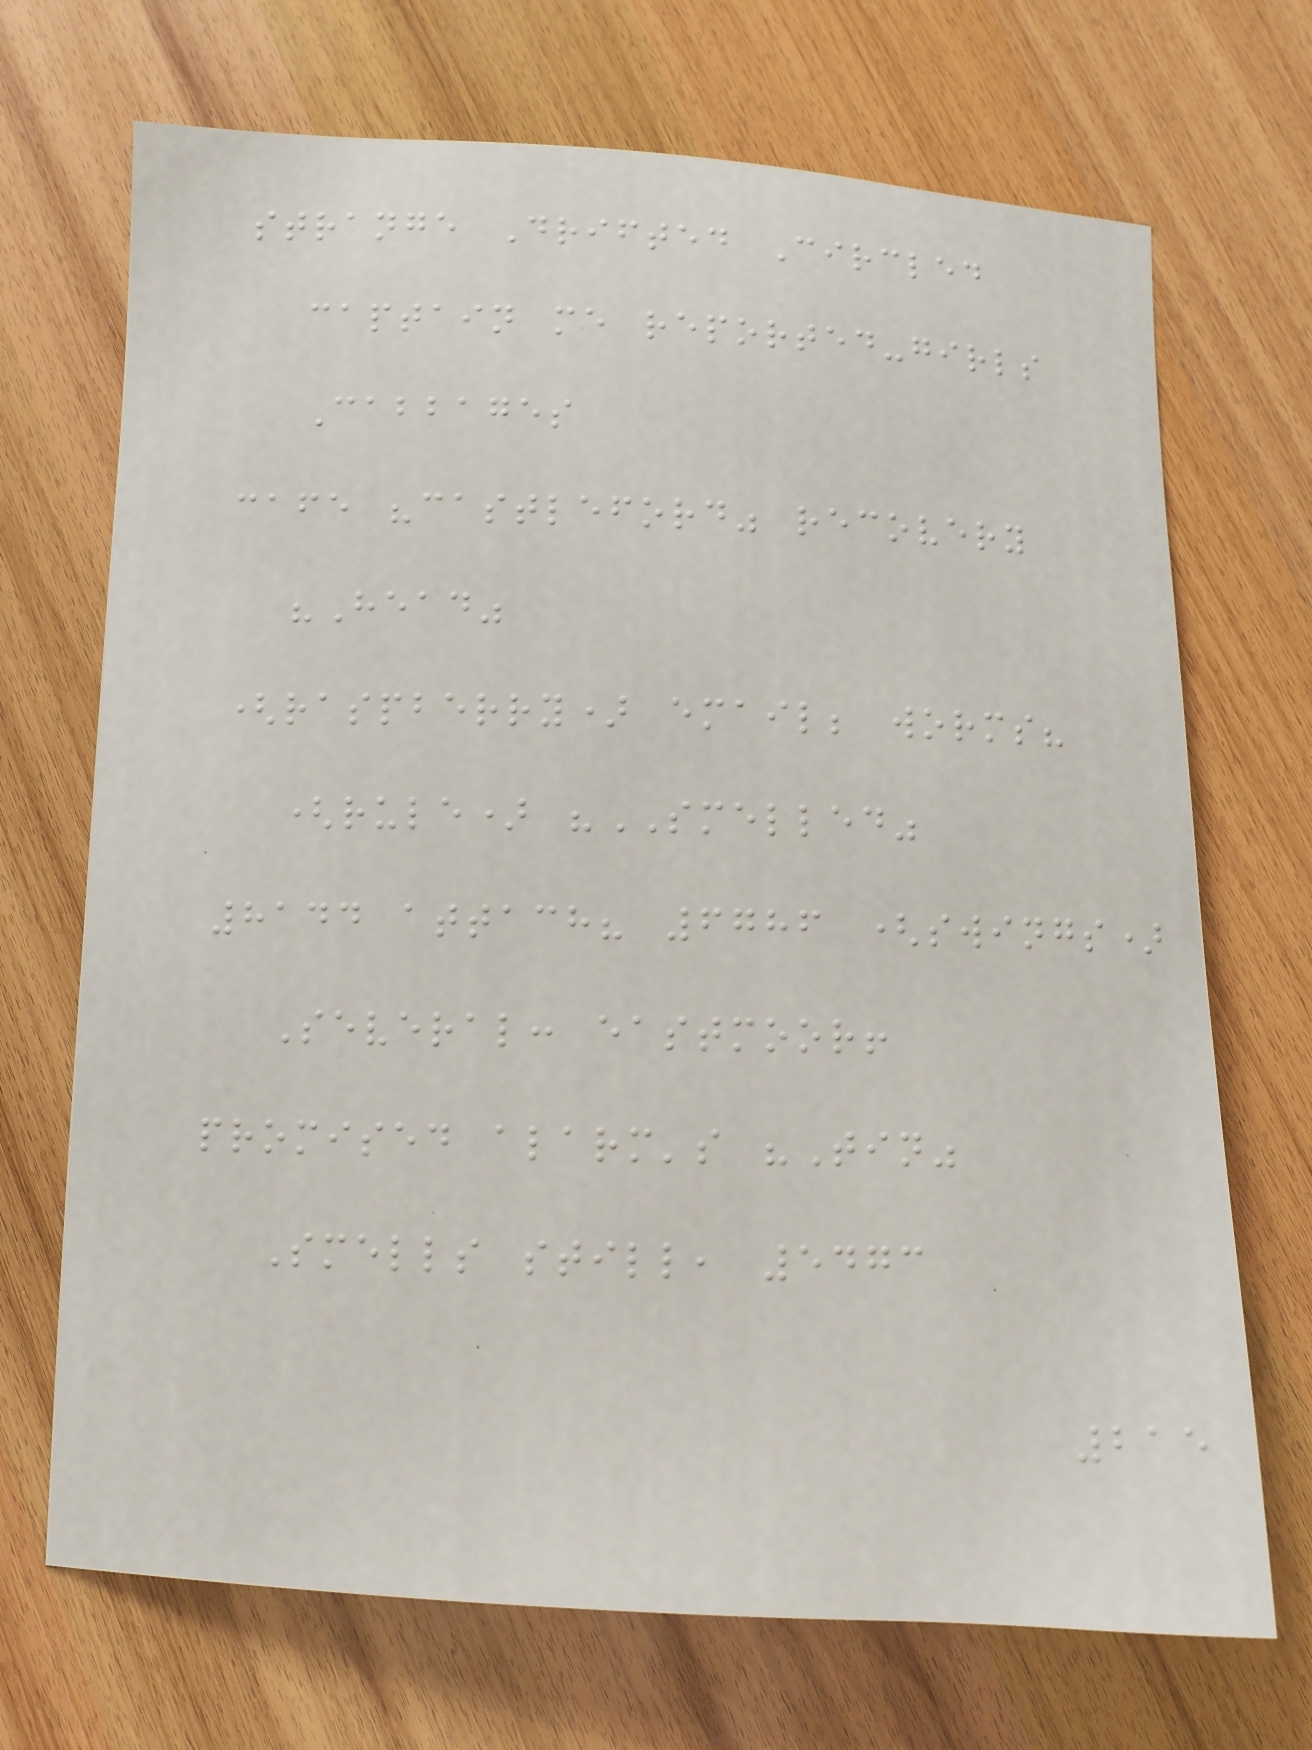strange Drifted Circled
captain me reported-girls
Cabbages
cafe "castleford" recovery
"Head"
(raspberry) email; worms?
(rule) "SMELLED"
8144 attach? 6786 (swings)
Several: eastmoor!
promised alarm's "Tin"
Smells still, 5473
215
